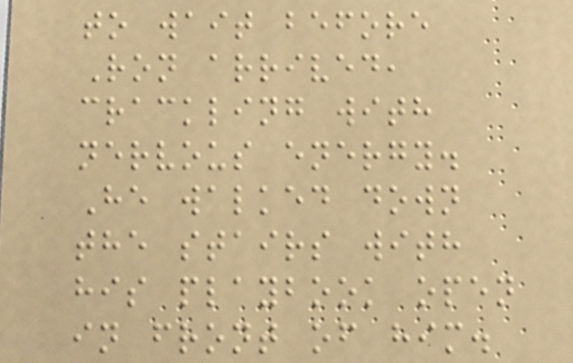to wait before
Ron arrived,
crackling with
nervous energy.
He walked down
the stairs with
his playbook open
in front of him.
